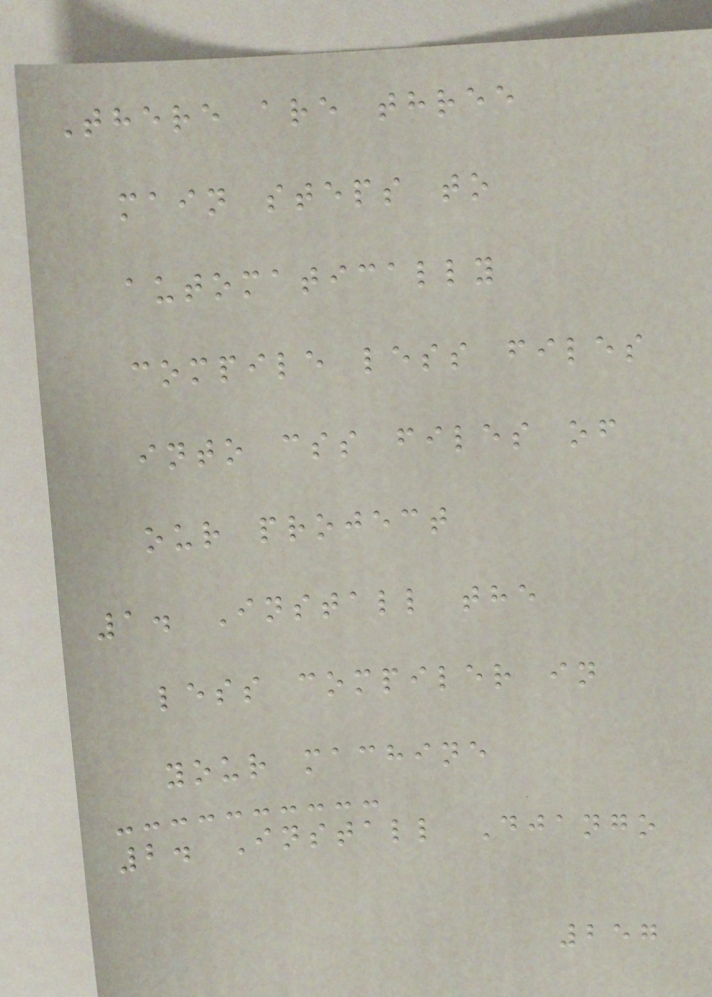There are three
main steps to
automatically
compile less files
into css files of
our project
1. Install the
less compiler in
your machine
2. Install Django
257
